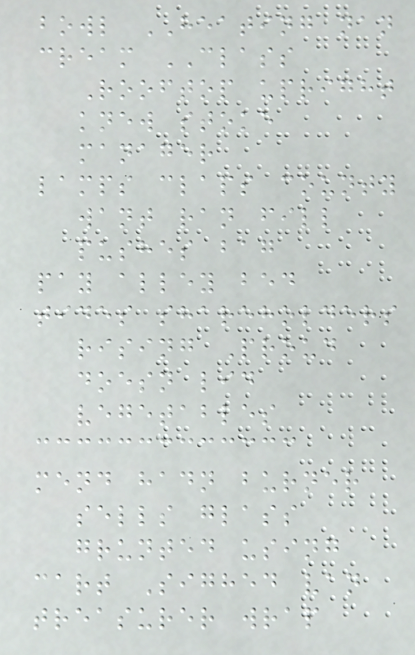bowl HEATING nan
cream CLASS
Rooftop upright
knew stoke
manager
lamps claps county
want ran fill
pushes bag
pay alley bed
tides shareholders
rising Proud
doesn lid
vegetables
mend hadn burner
sells glass
grunted using
cart Sighed van
treasurer wrap
